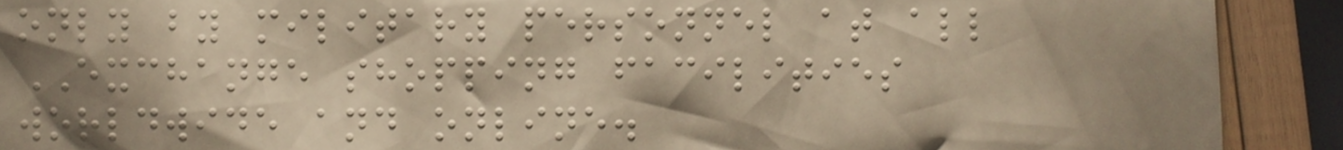only by military personnel at all
EXCHANGE shopping facilities
worldwide and online.
